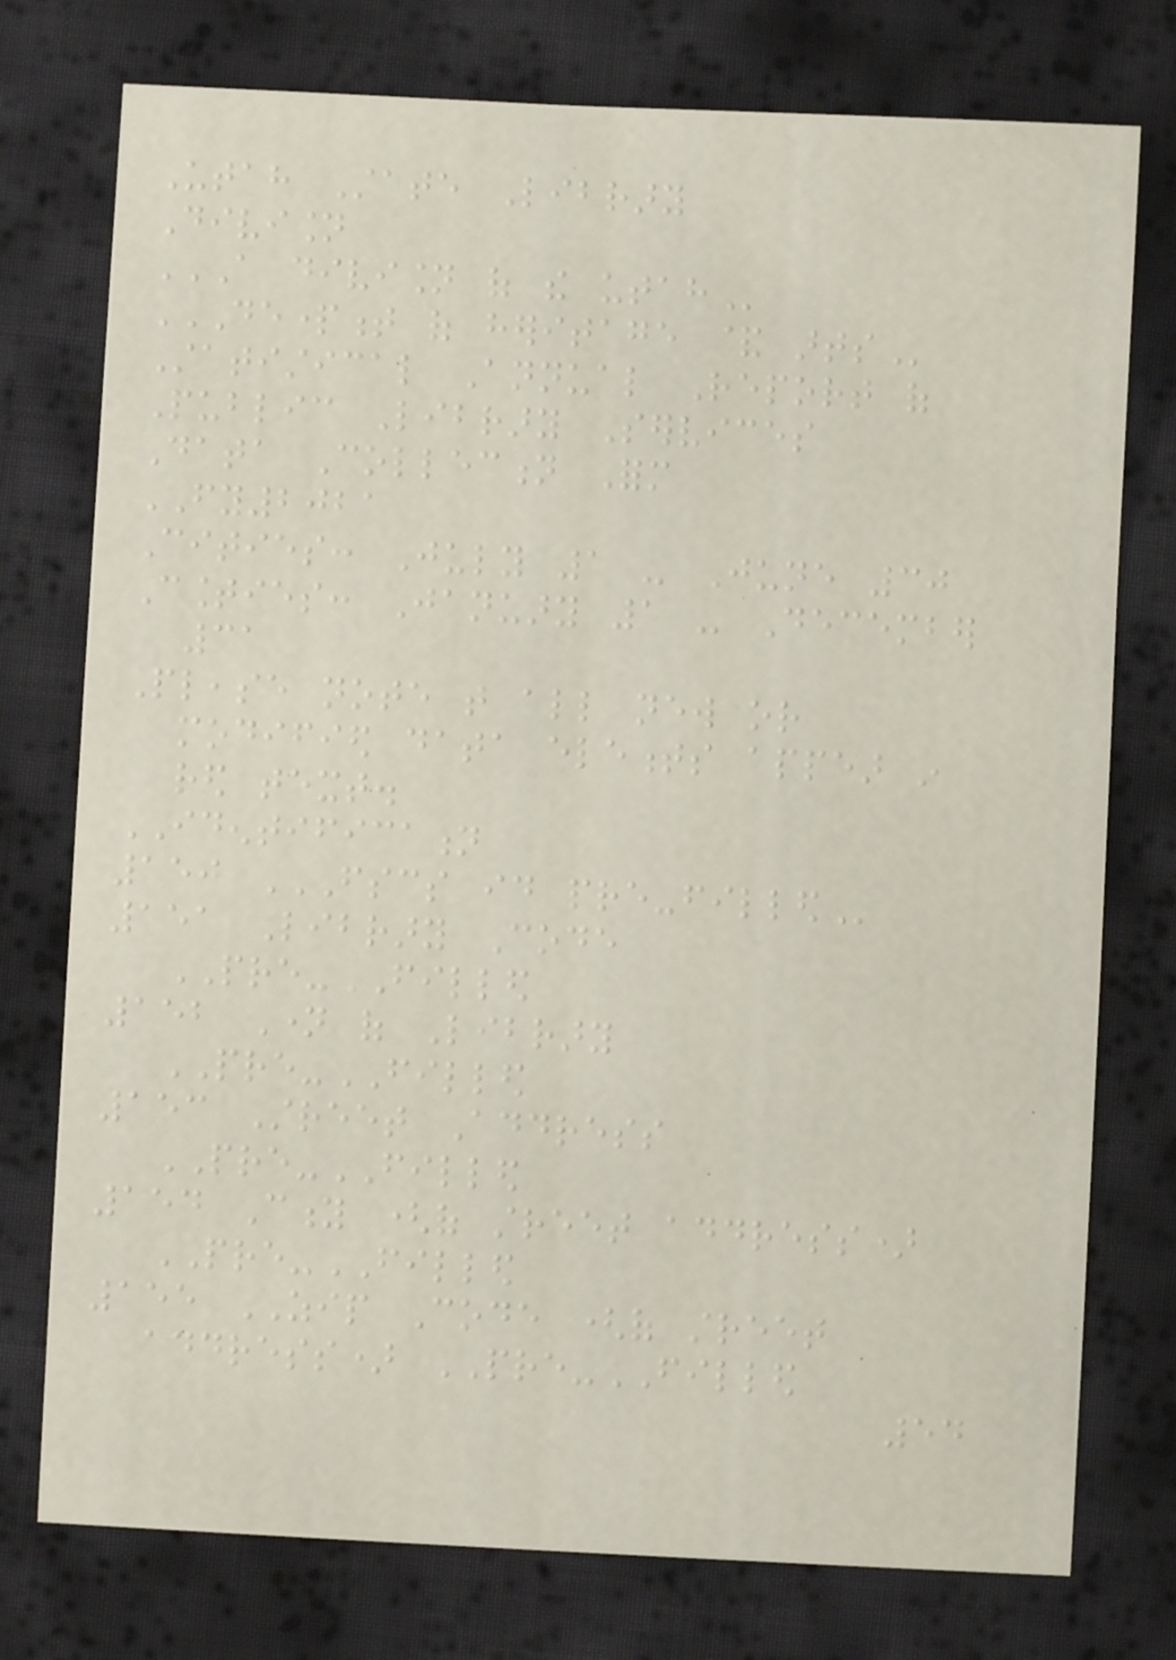Utah State Library
Division
A DIVISION OF THE UTAH
DEPARTMENT OF HERITAGE & ARTS
Statistical Annual Report of
Public Library Services
Data Collection Form
FY2021
Cities: July 1 - June 30
Counties: January 1 - December
31
Please note that all new or
modified data elements appear in
red text.
IDENTIFICATION
150 FSCS ID PRE-FILLED
151 Library Code
PRE-FILLED
152 Name of Library
PRE-FILLED
153 Street Address
PRE-FILLED
154 City (of street address)
PRE-FILLED
155 ZIP Code (of street
address) PRE-FILLED
54
